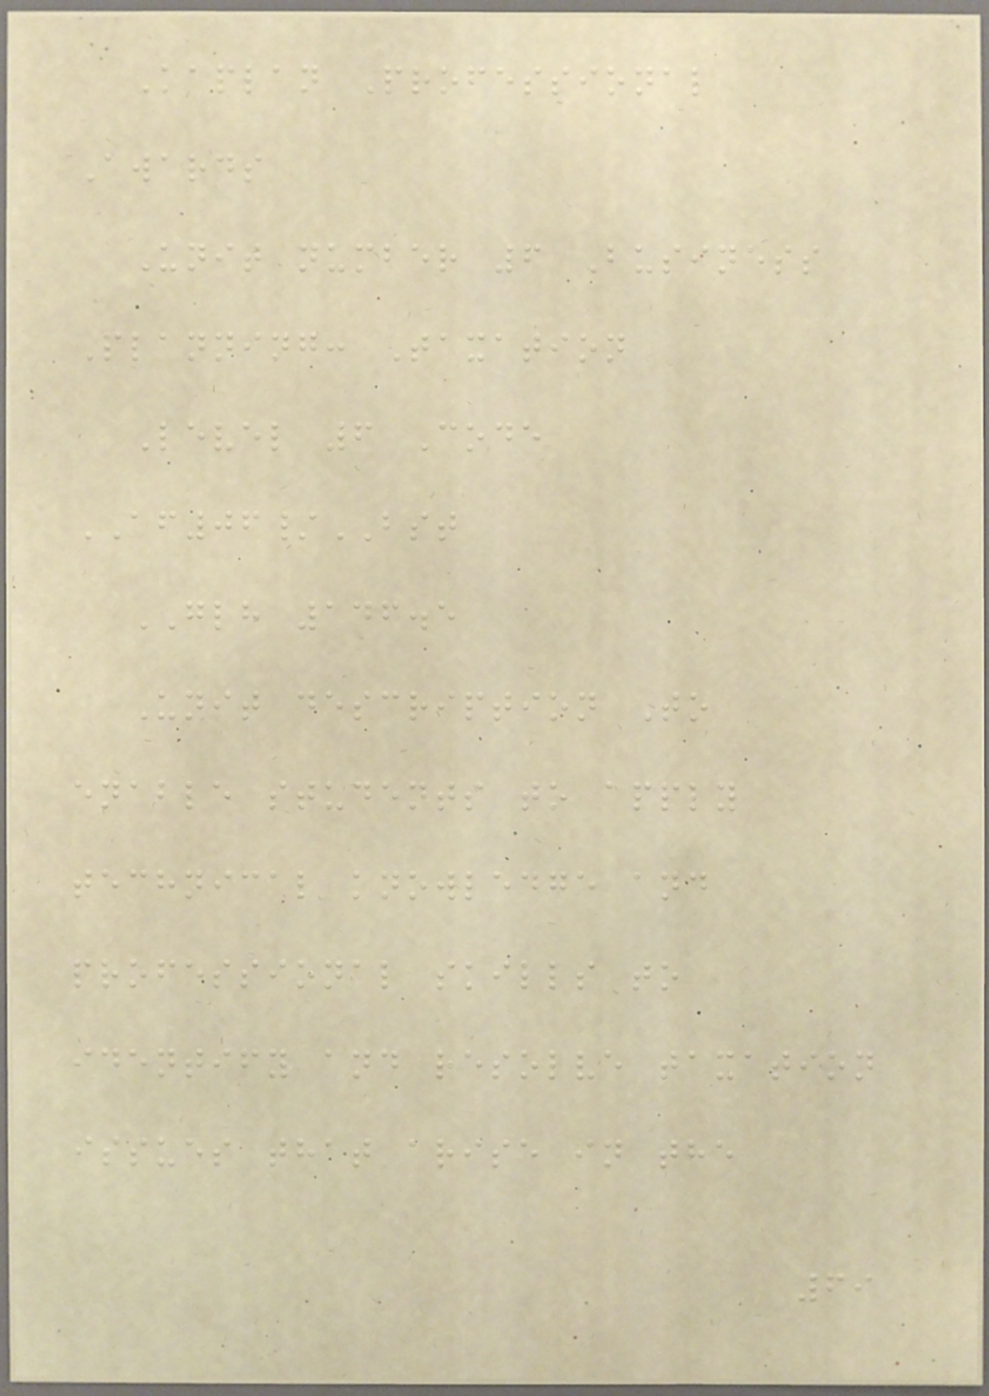Kaplan Professional
Awards
Unit number 6 Business
Planning: Taxation
Level 6 Code
AF06/BST
GLH 146.5
Unit description To
enable students to apply
technical knowledge and
professional skills to
identify and resolve taxation
issues that arise in the
69
